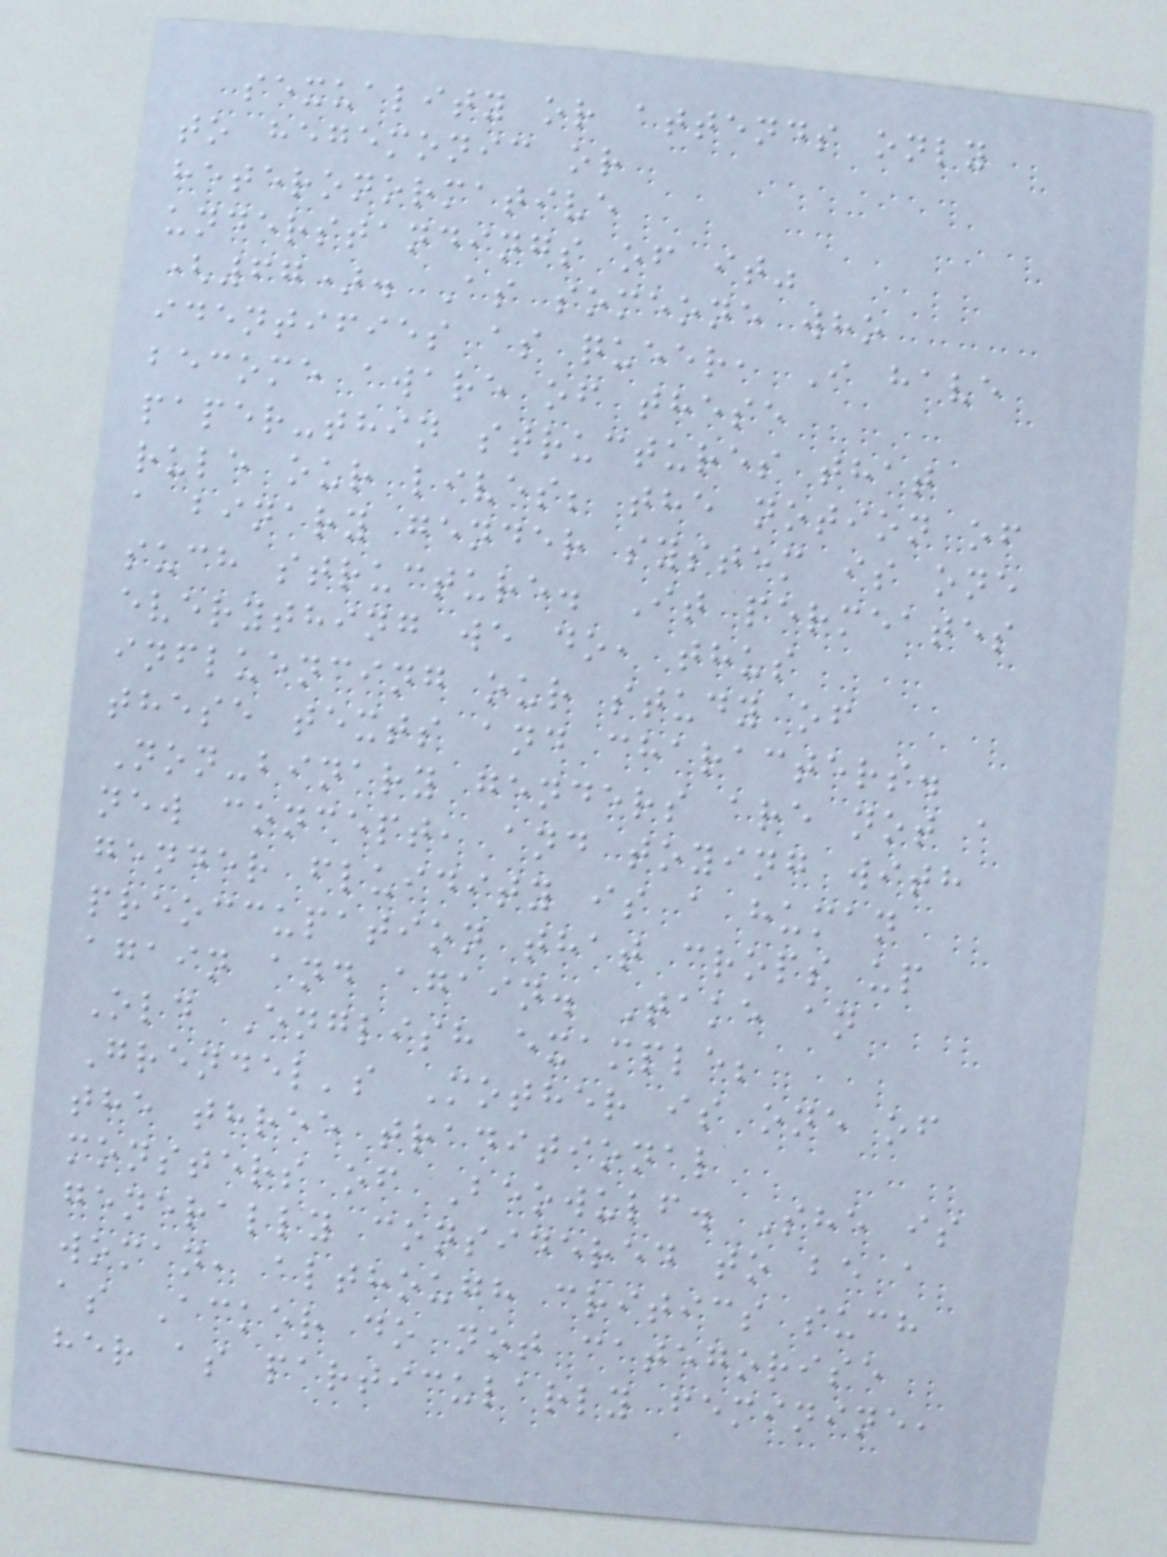sexuality or attends only
to hegemonic or
heteronormative
understandings of it"
(67). As someone who
identifies as queer, I have
become aware of these
paper-thin structures that
rule our lives; the notion of
a binary gender system is one
such structure. It permeates
everything we do, thus
influencing our study of
these texts and characters.
Non-binary genders are not a
new concept, and toying with
gender fluidity is a human
preoccupation that crops up
again and again. Take an
Old English example;
Grendel's Mother is one of
the three traditional
monsters of Beowulf. She is
generally considered to be a
woman, although critics such
as Acker do not categorise
her as particularly feminine,
